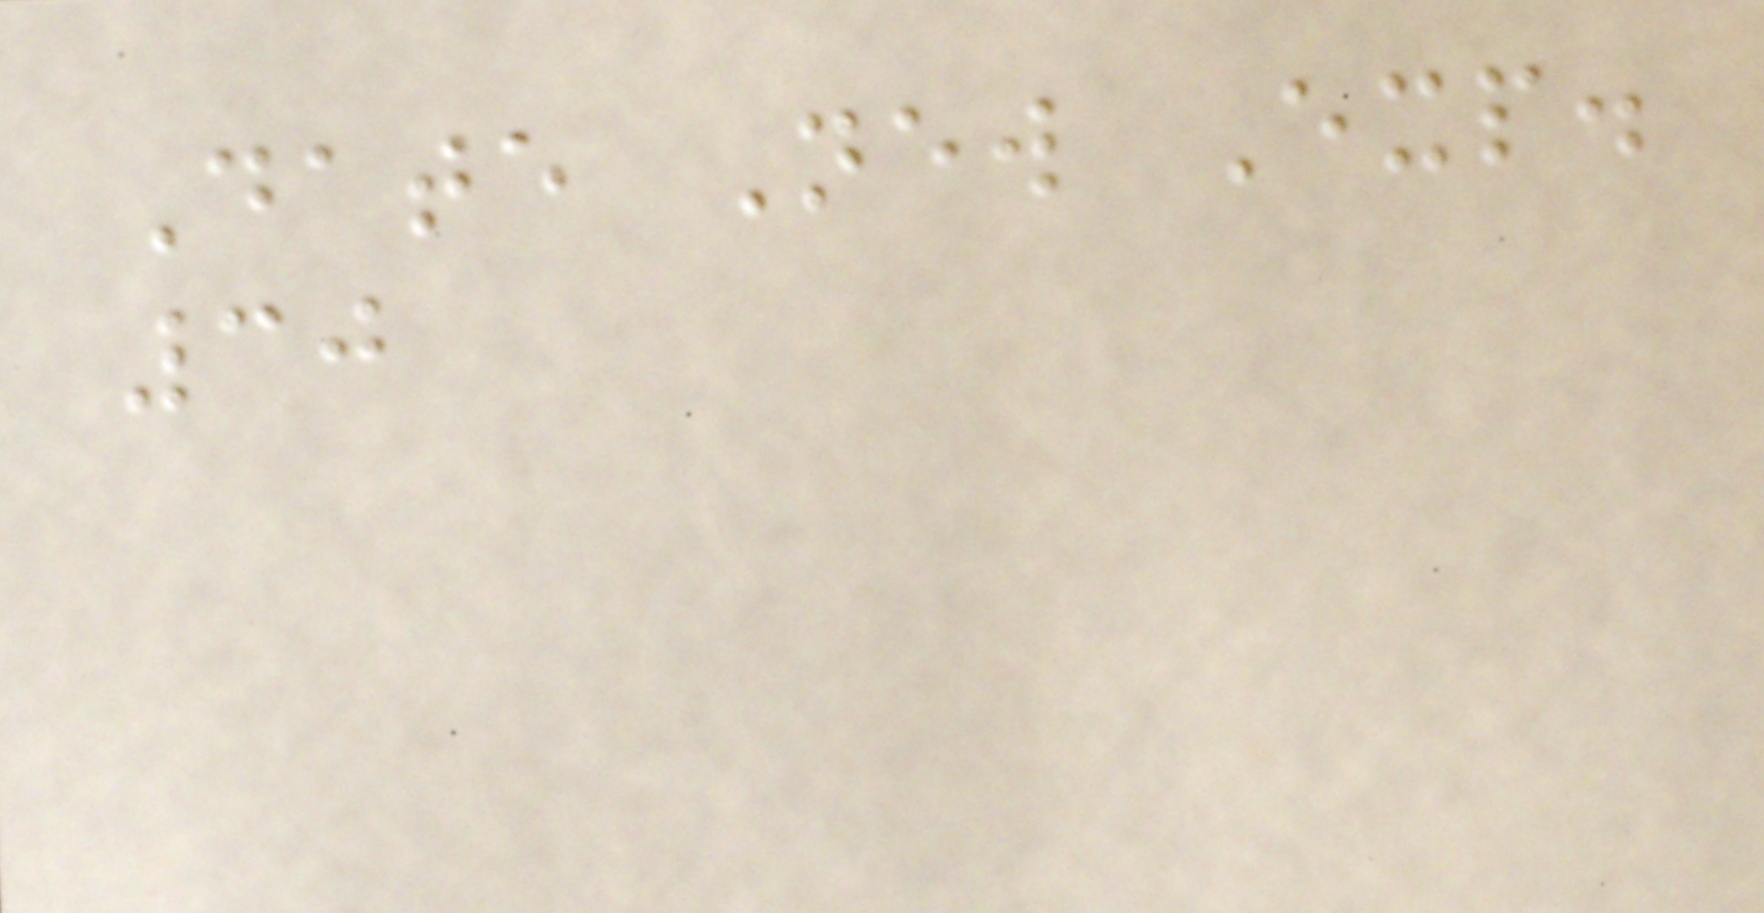Date New Exp.
30
